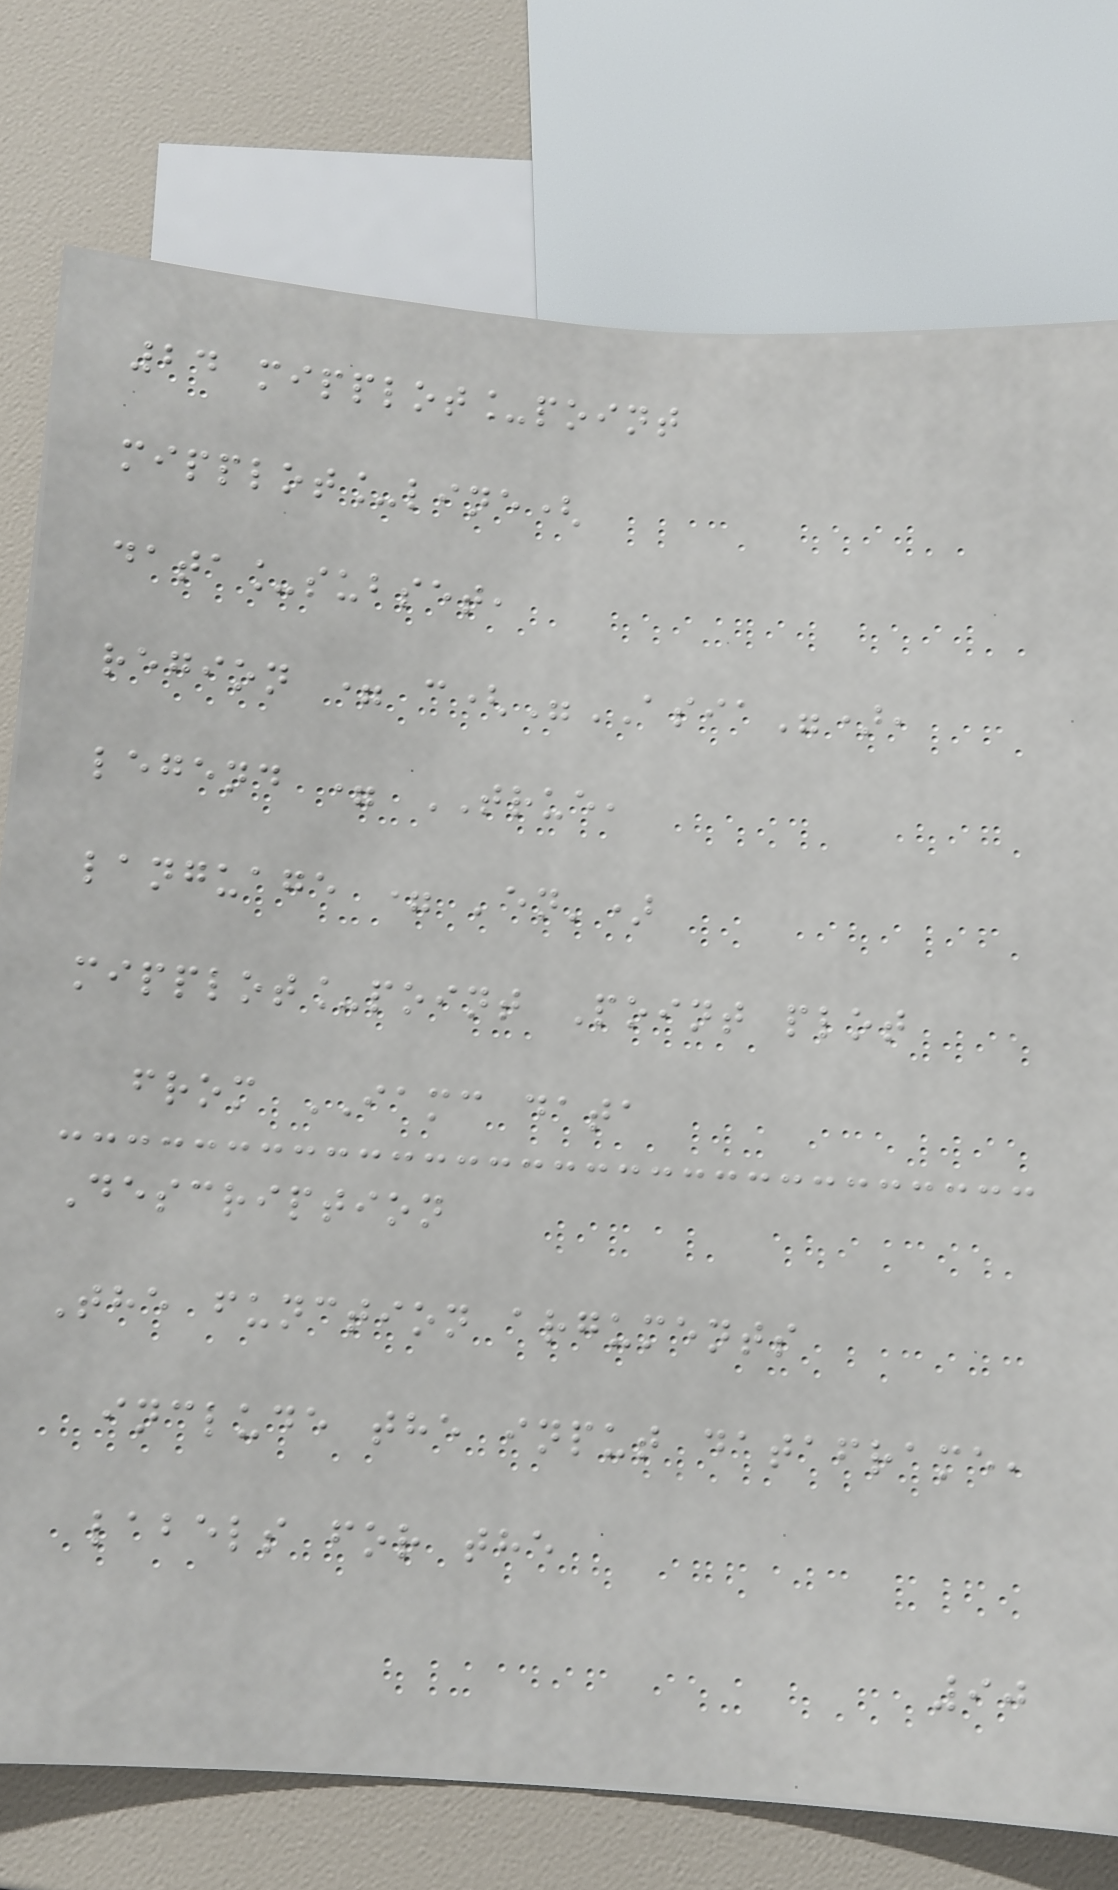24 mipplot_point
mipplot_line(
data_subset,
region = c("ASIA"),
legend = TRUE,
language = 'en')
mipplot_point Point plot
from IAMC data
Description
The function arguments
include the input dataframe,
labels for the
90
